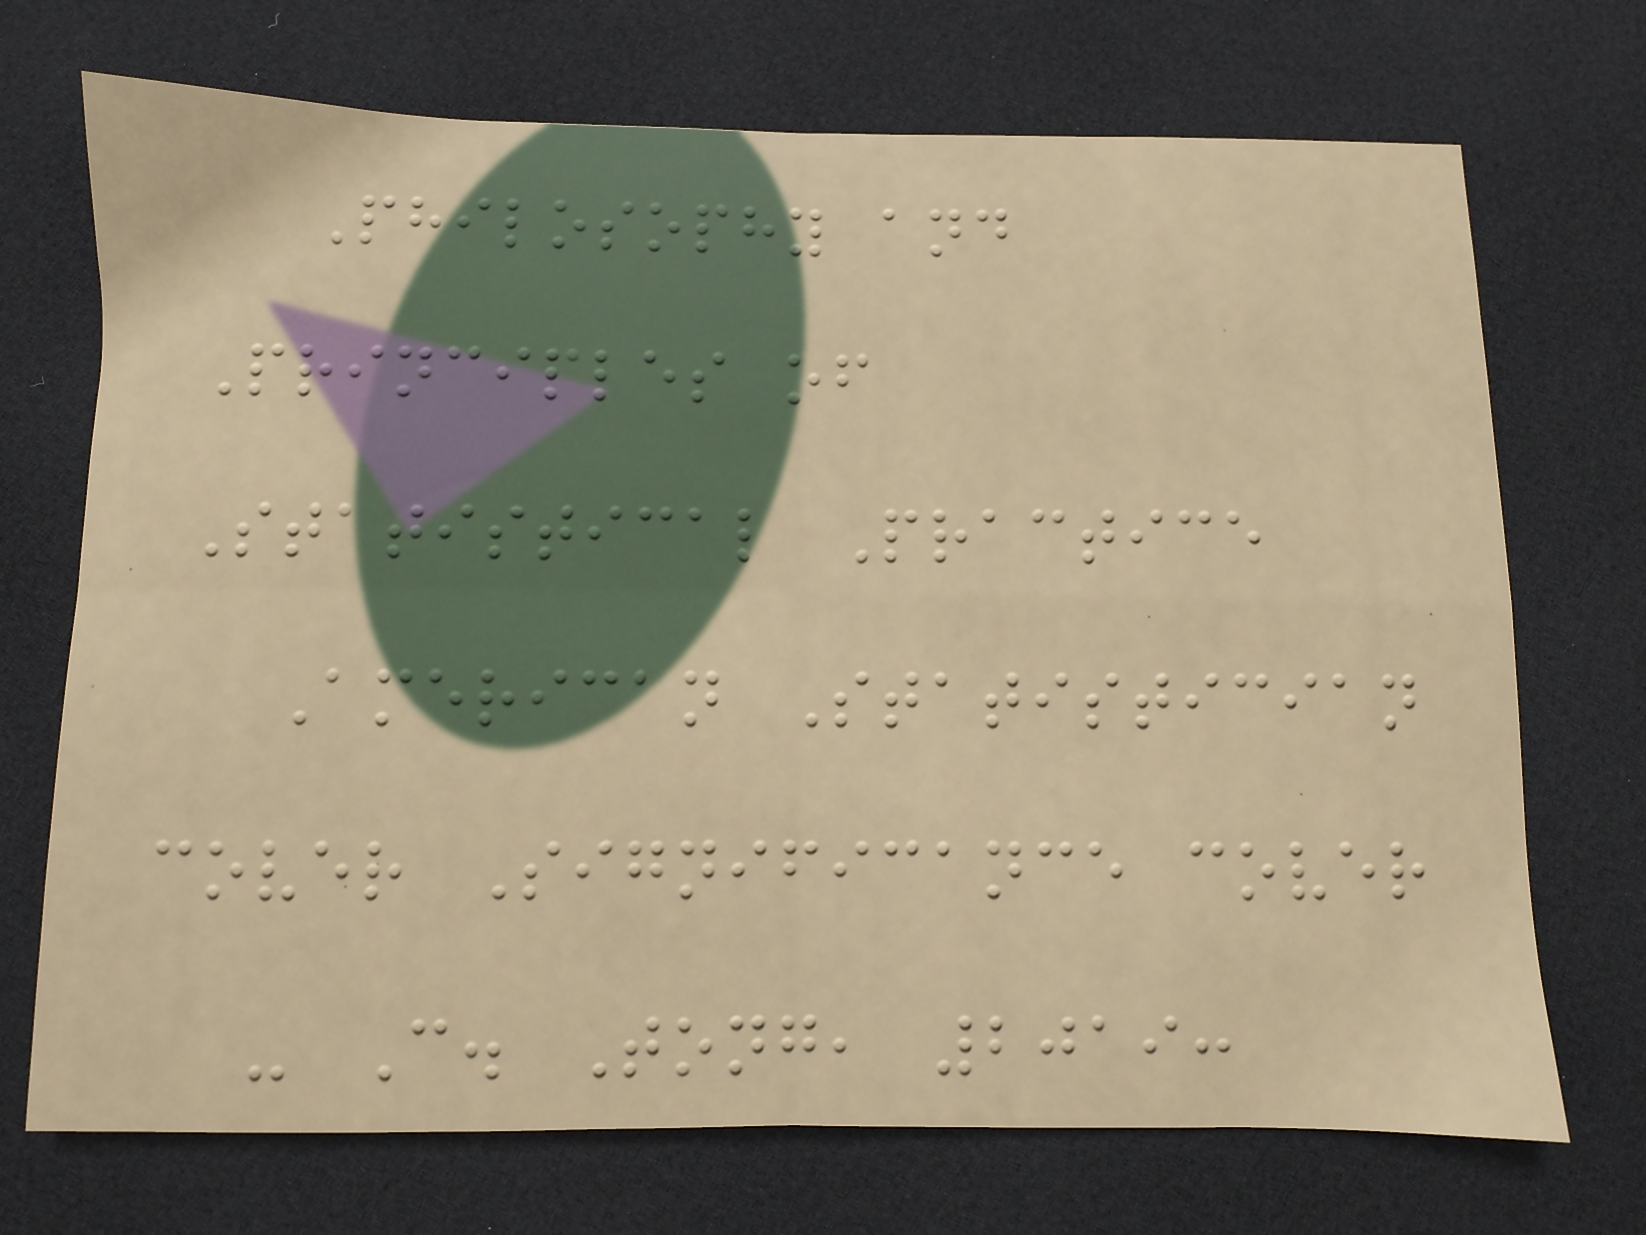Philosophy and
Principles of
Statistical Practice
American Statistician
cover Significance cover
- C. Tong, 2019:
